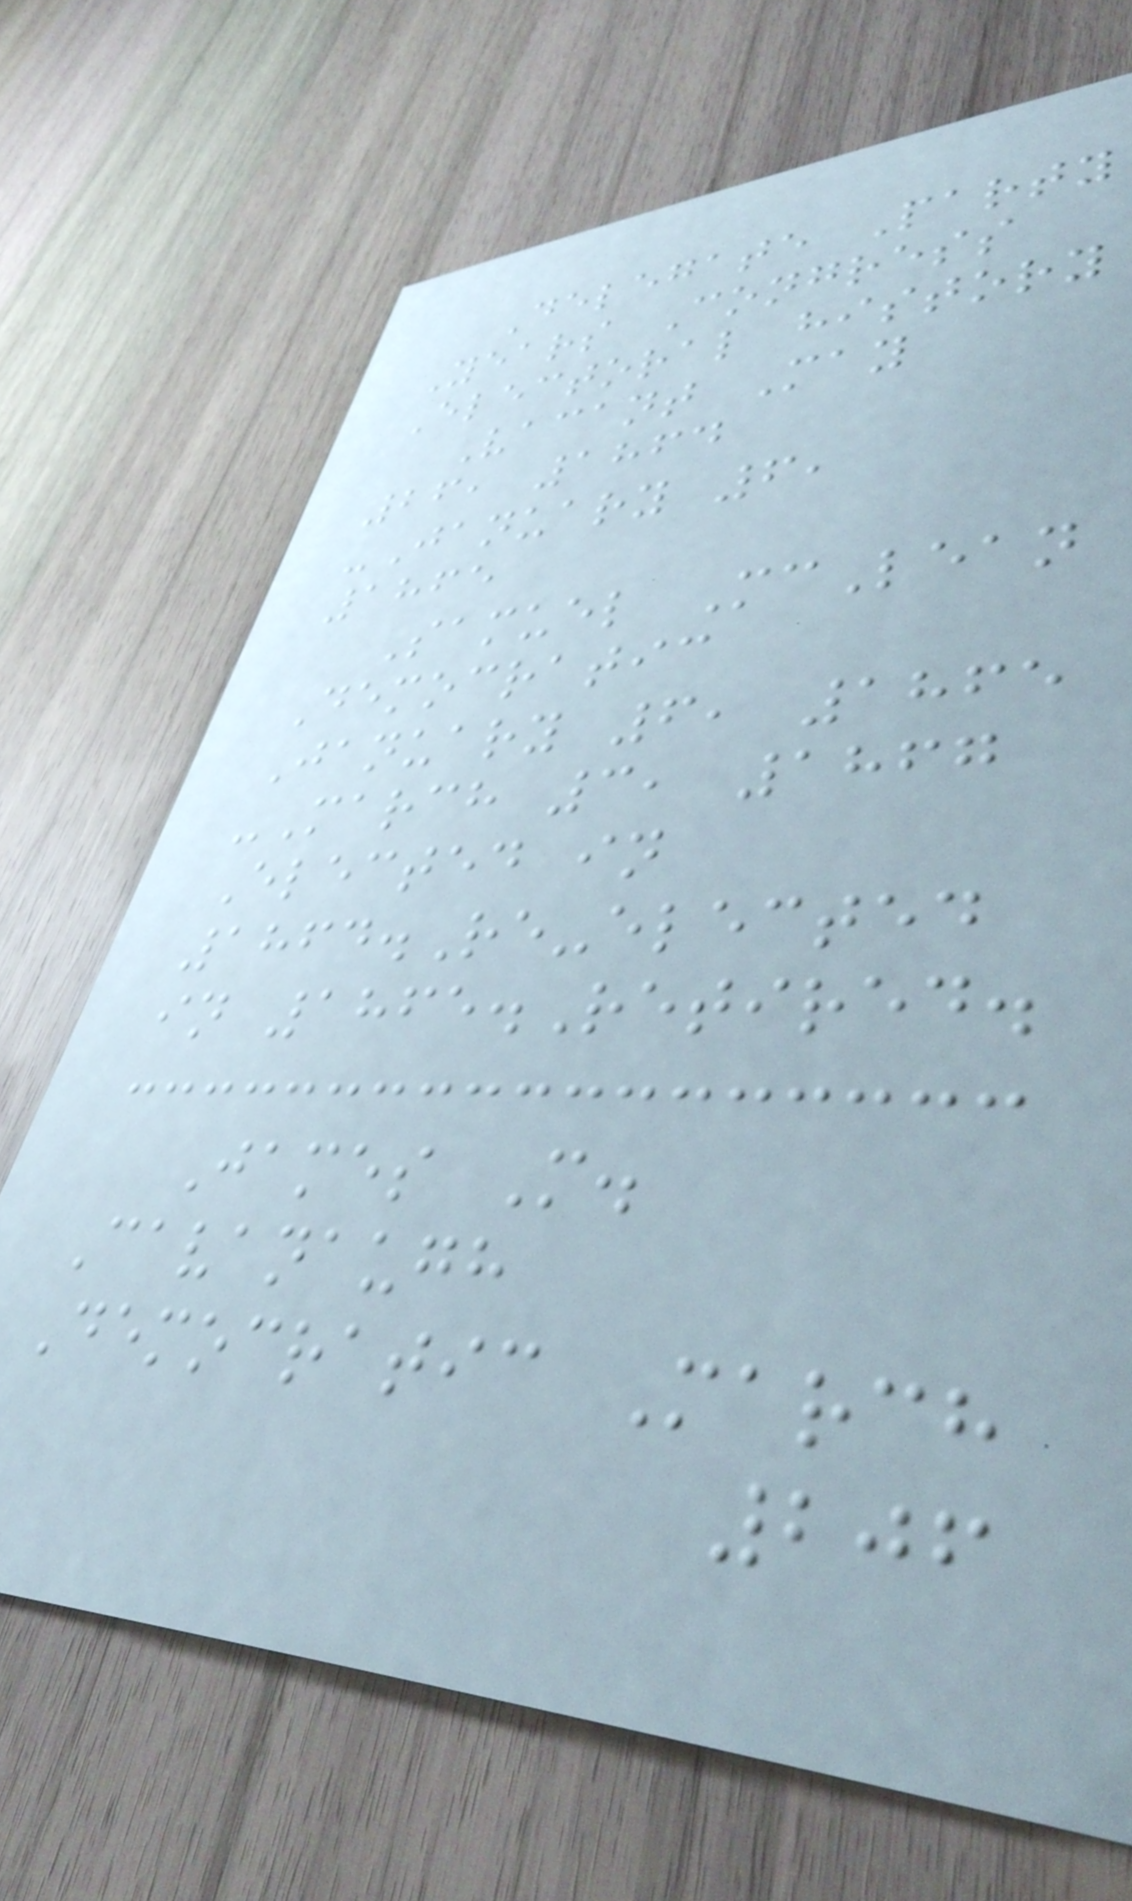Delegate Party
Years Congress
Electoral history
Vacant May
26, 1864
-January 6,
1865
Samuel McLean
Democratic
January 6, 1865
-March 3, 1867
Elected in
1864.Re-elected
in 1865.Retired.
James M.
Cavanaugh
Democratic March
206
